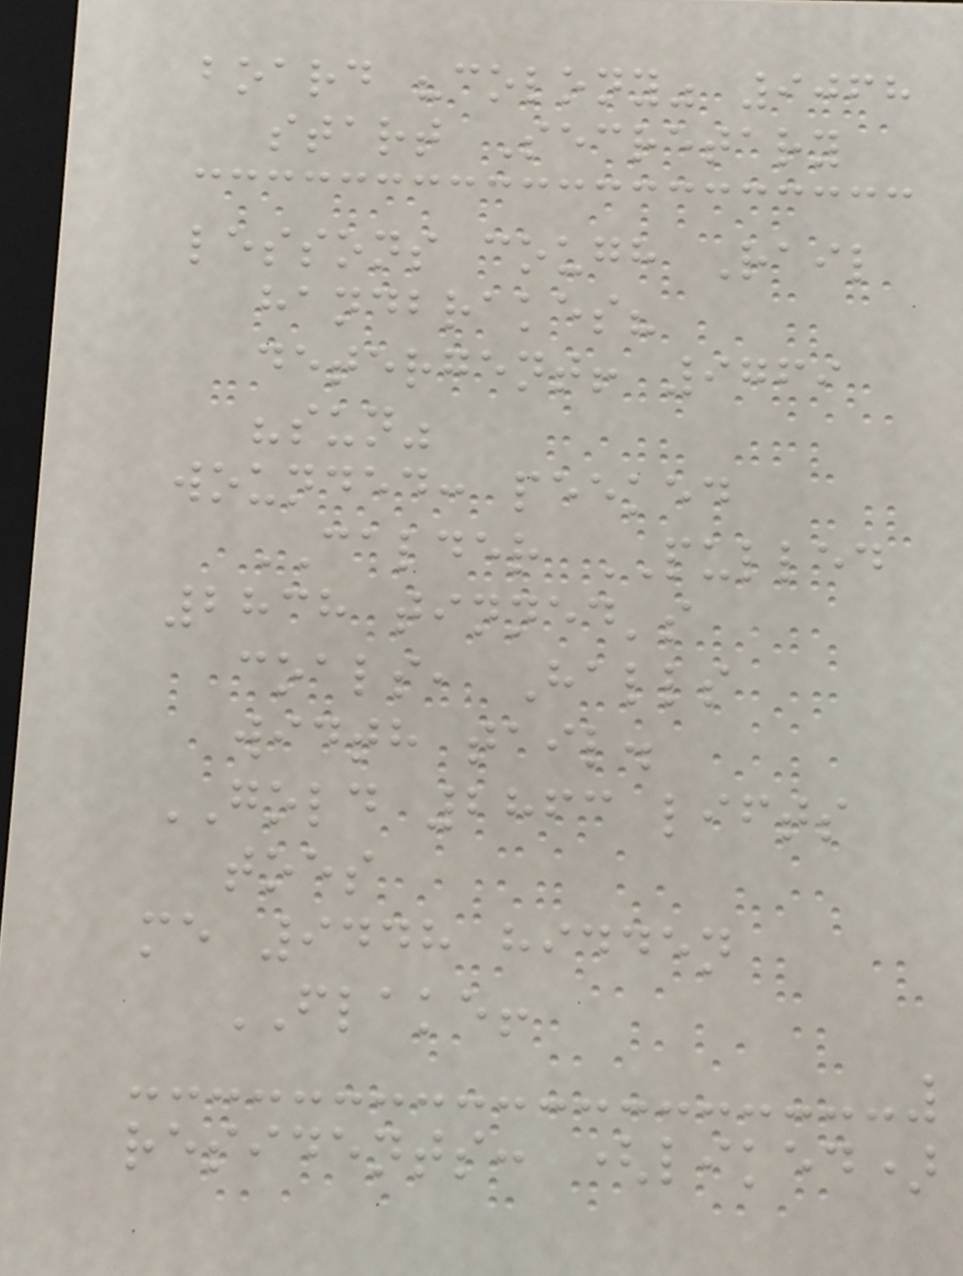board "colony" 9068
start Secretary
lessons cough Rail
handbrakes?
detergent! 9769
"sun"
wounded: peeked
CALDER PULLED
2838 tinned's
coals, Halls
width tail.
GOLD 2863 lifts
toes
me 9448 hidden
FLAKE!
residents: (liked)
